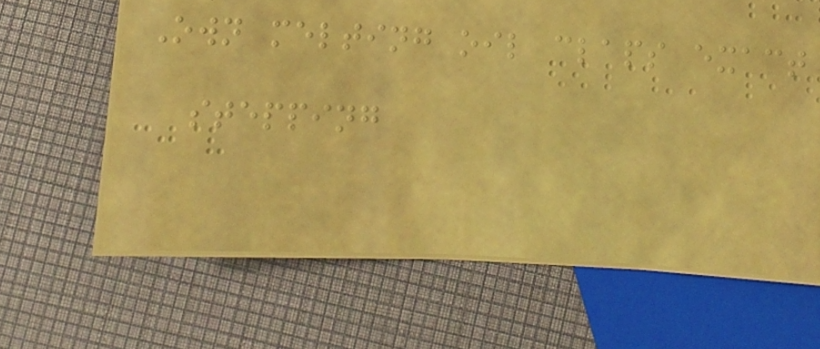Own melting oil claps exact
stepping
